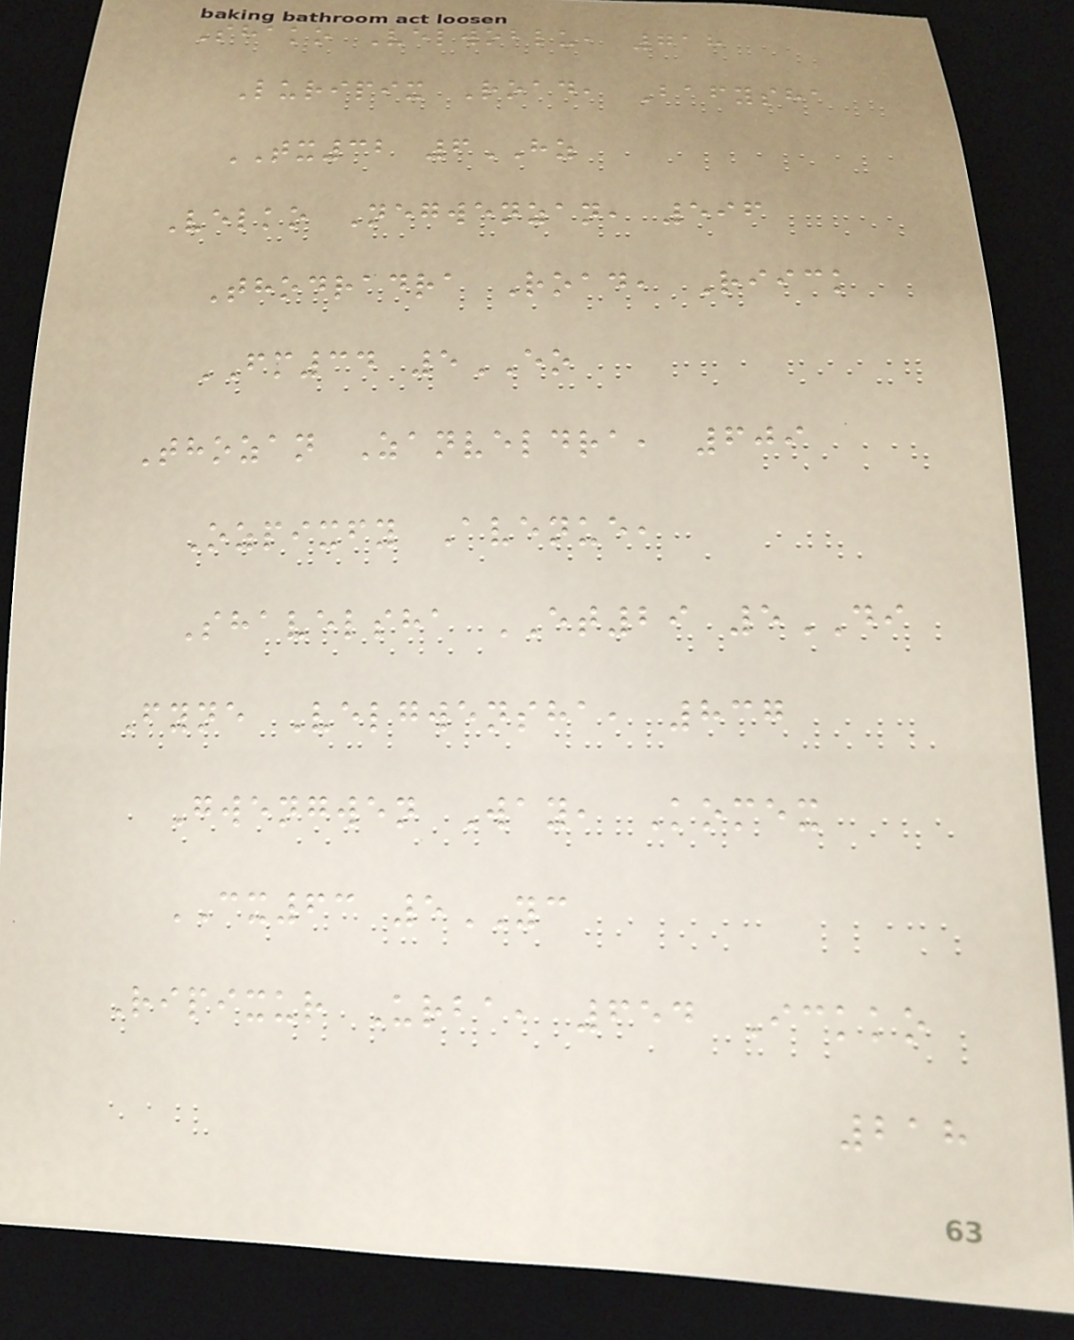Shako Velwoblu, 718
Luripix Road, Bafysha
TX32 6HZ
Velko Negwenzan, 596
Thodradra Road, Riick
FM34 5EO
Thozan Zanveldra, 609
Ozpixfy Avenue,
Shavelsha ET29 5DI
Fyne Velgwensha, 837
Gwengwen Way, Komex
CX63 5YC
Ripixur Urba, 654 Ickko
218
